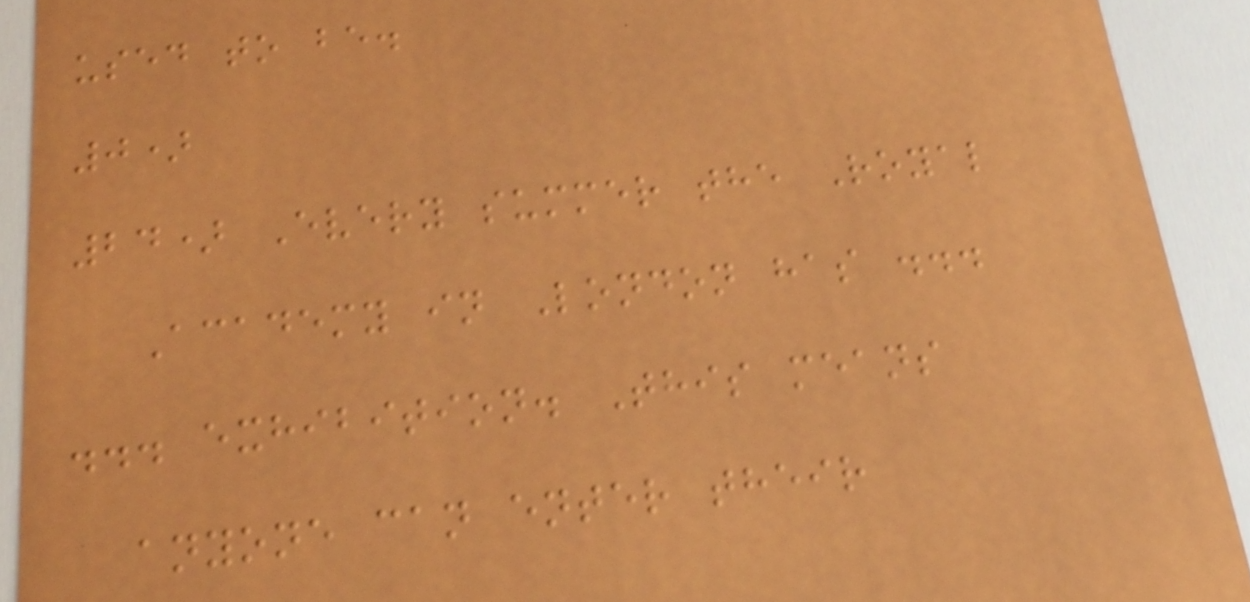used to be.
0)
24) Every summer the Royal
Academy in London has ...
... exhibition. This means
anyone can enter their
